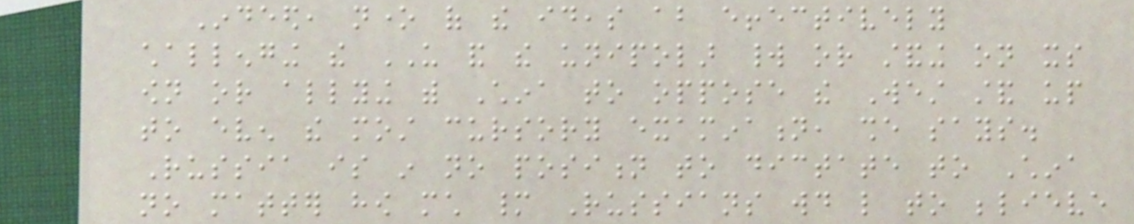Indeed, none of the ideas about effectively
challenging the US and the unipolar world or standing on its
own or allying with China to oppose the West stand up
to even the most cursory examination, she says.
Russia is in no position to dictate to China
no matter how much many Russians would like to believe
